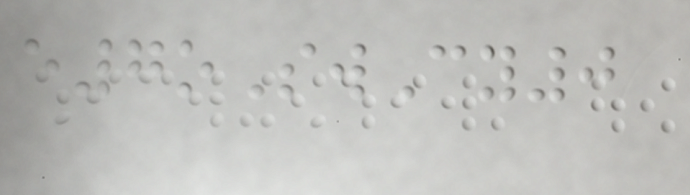e7oSwCy0
